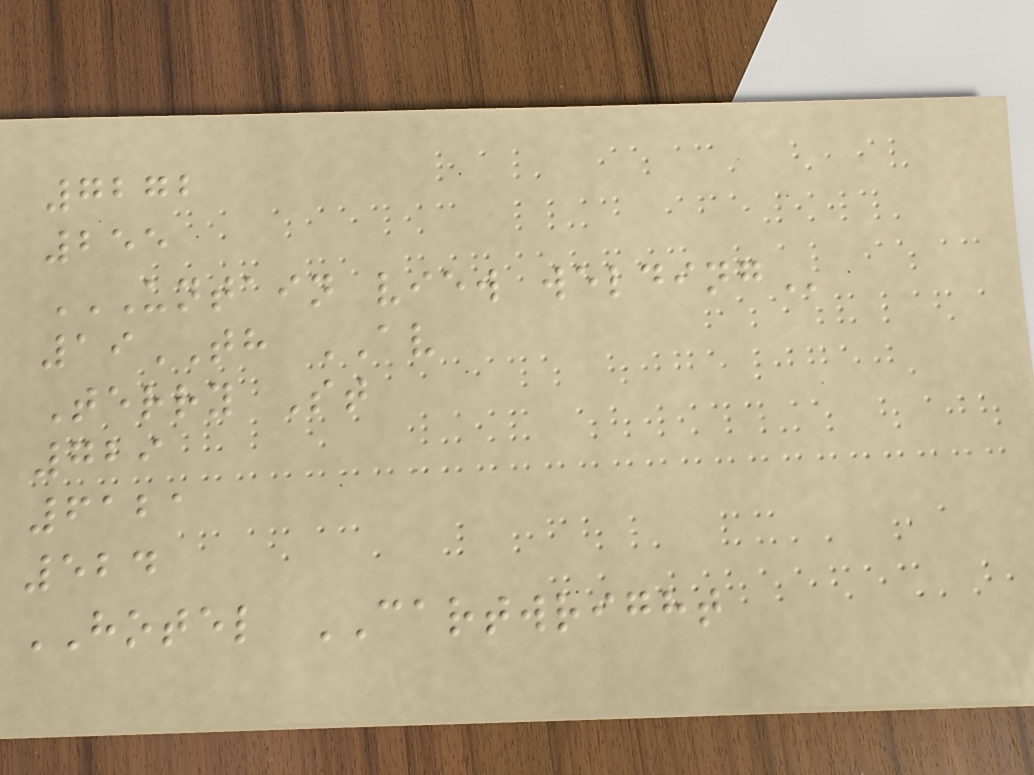7272
255
UNTAIN VIEW WELDING
19TH AV
Terry St
729
6121
524
HOTEL CARTWRIGHT
